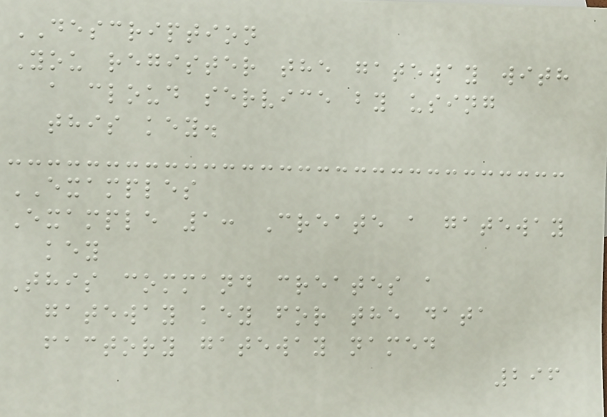DESCRIPTION
You register the gateway with
a cloud service by using
this key.
EXAMPLES
Example 1: Create a gateway
key
This command creates a
gateway key for the data
factory gateway named
296
